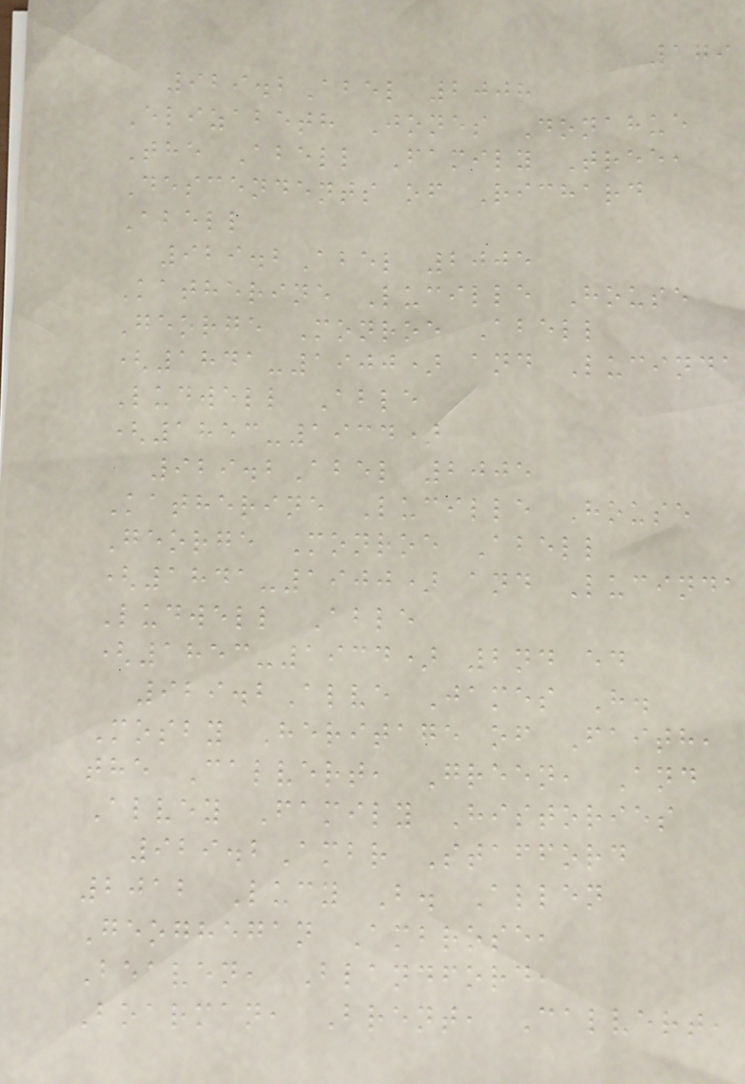179
929.2Abel 2008
Elizabeth Jones Donahue
The Abell Family Tree,
Descendents of Richard
Abell
929.2Abel 2005
Katherine Lucille House
George Monroe Abell
(1841-1900) and Lucinda
Ludwell Able
(1853-1934)
929.2Abel 2005
Katherine Lucille House
George Monroe Abell
(1841-1900) and Lucinda
Ludwell Able
(1853-1934) 2nd ed
929.2Alve James H.
Mosby Heritage of Faith,
the Calvert, Green, And
Alvey Family Histories
929.2Ambr Stafford
2012 Lucy B. Allen
Geoghegan Ambrose,
Beaven, Blandford,
Boarman, Brent, Calvert,
